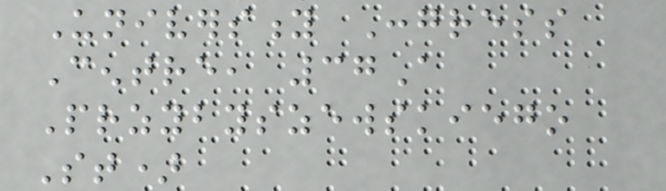University Congress
Centre, 37A
Przybyszewskiego
St)
